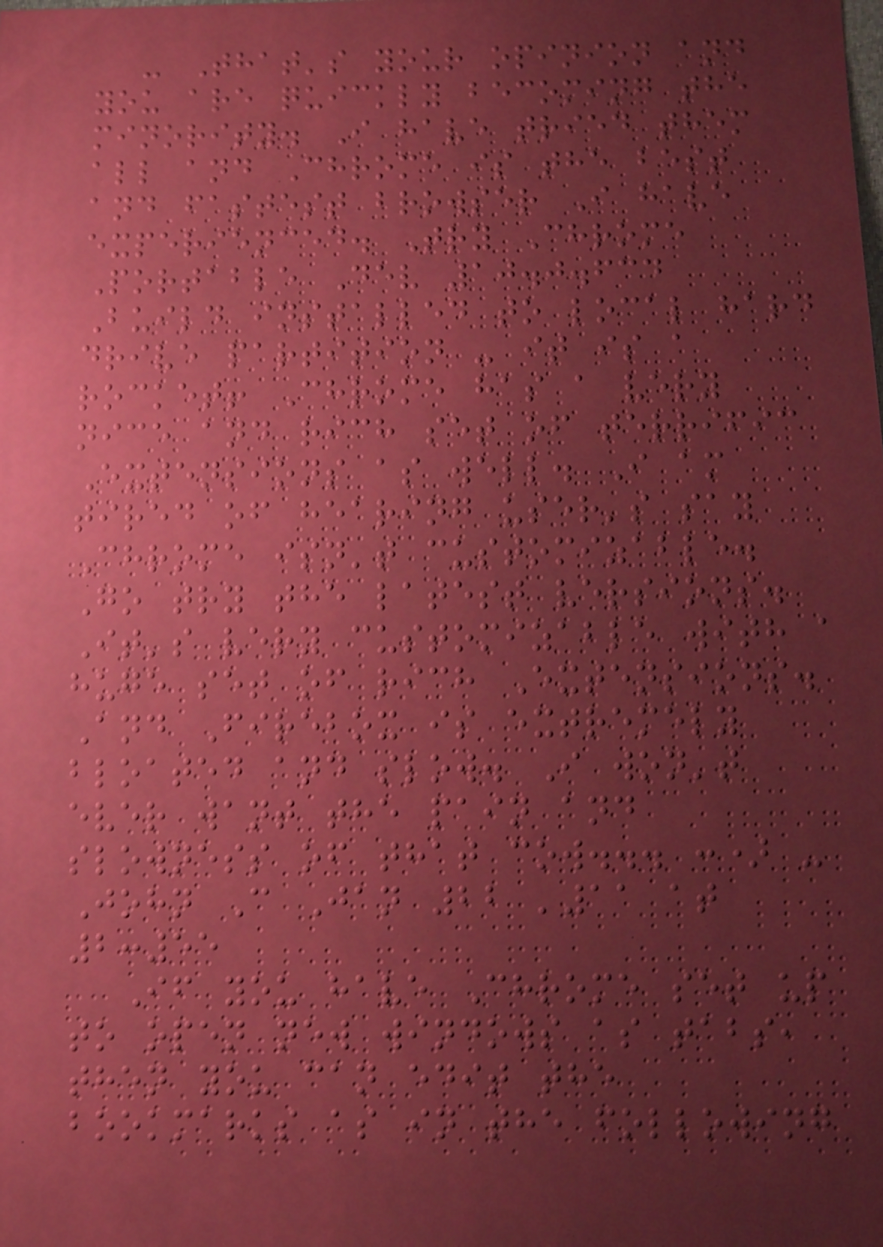- That's your opinion and
you are quickly becoming the
minority. I have tried them
all and Chrome is the best
and fastest browser I have
experienced. Try Chrome
Portable Dev 10.0.634
Build installed to local hard
drive partition - it is a
rocket! Chrome has a very
nice and rich set of terrific
Extensions as well. I am
tired of hearing user's say
Chrome isn't customizable.
Go try the latest versions.
It's very customizable with a
huge set of rich Extensions.
And Firebox is extremely
bloated and slow. I won't
ever want the pain and
slowness of that cow... :) -
John C Jan 22 '11 at
2:55
If you have Chrome set up
to open new windows as tabs,
then you can edit the
bookmarks as in the following
